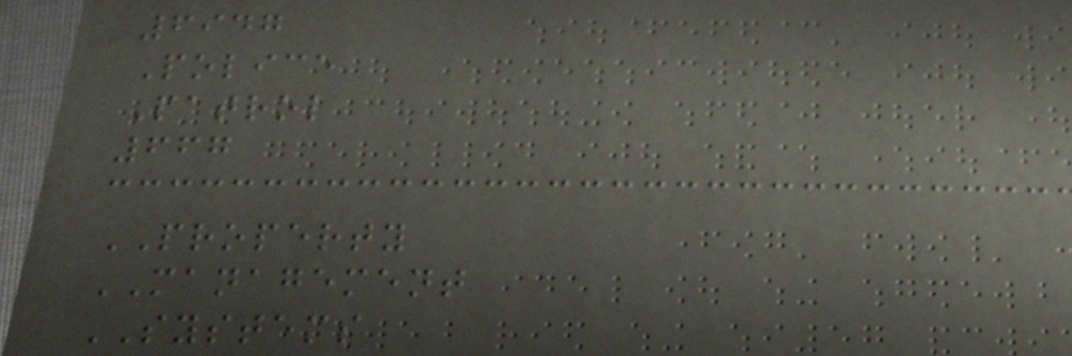6947
Police
Patrol
667
PROPERTY
MANAGEMENT
SYSTEMS
